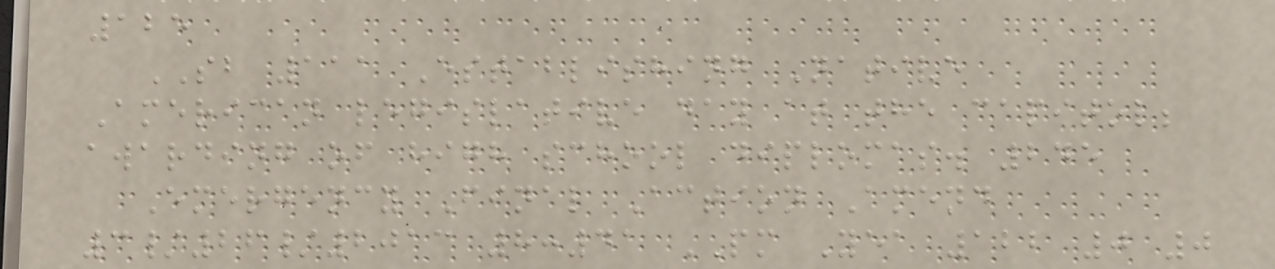125
SB 111 Establishing Native
American legislative day at the capitol;
awarding of high school diplomas. 245
Emergency Final Action Amend
3/26/2013 8:41 PM Yea 122 0 0
